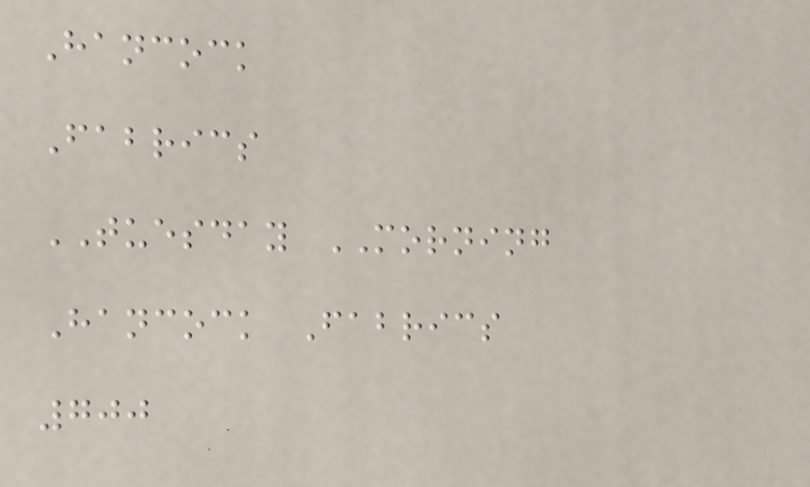Hancock
Fabrics
TUESDAY MORNING
Hancock Fabrics
700
